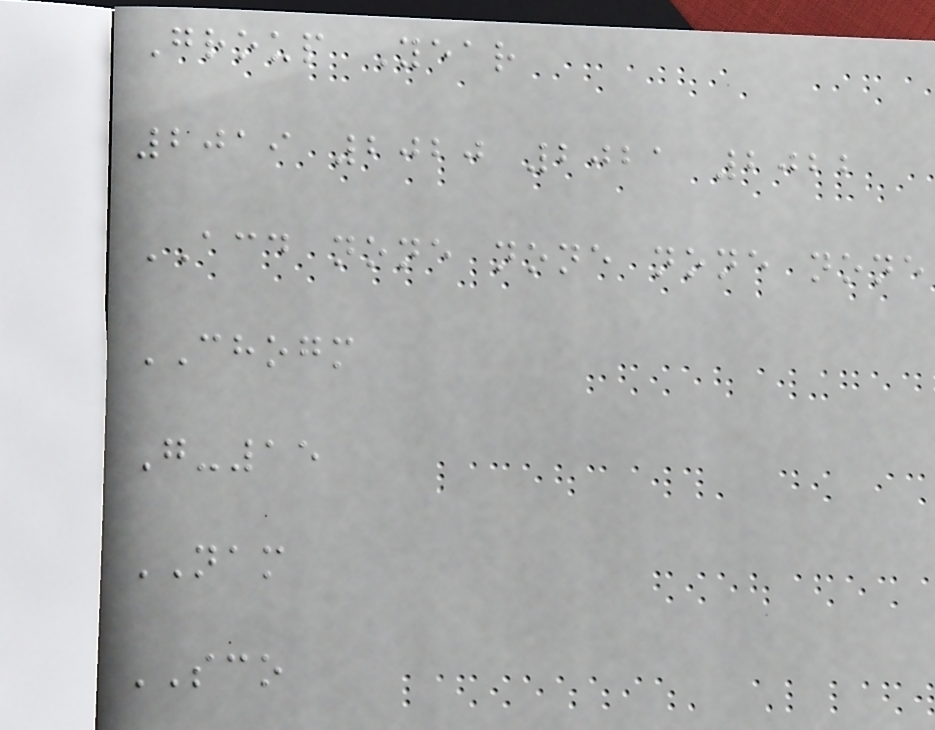Group Year
2019 2020 2021 2022
ACD none none none none
CHOGM
G-15
NAM
SCO
